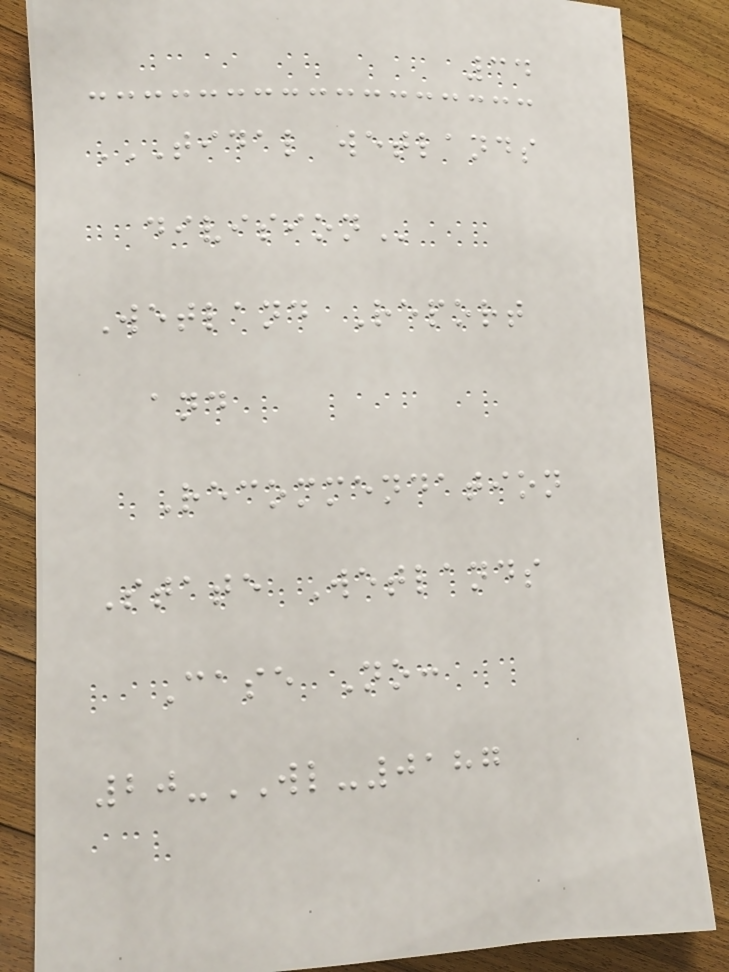34
TIDAL WETLANDS
DIVISION
Wetland Report
and
Recommendation
State Wetlands
Case No:
20-WL-0187
